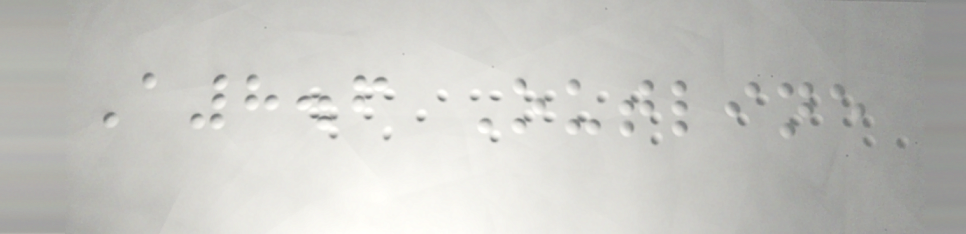A8.6 Outline
